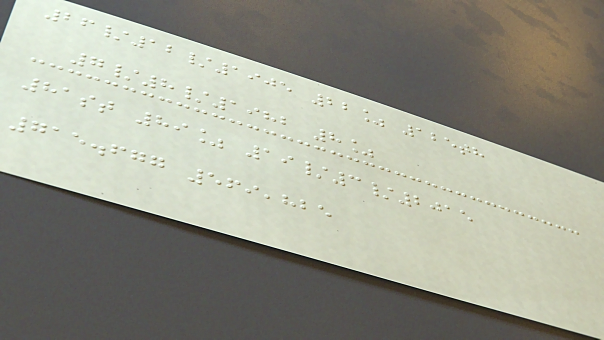26/12/1905 22% 125th
7/8/1982 8%
81st 89% 19/3/2015
715.677 569,825
